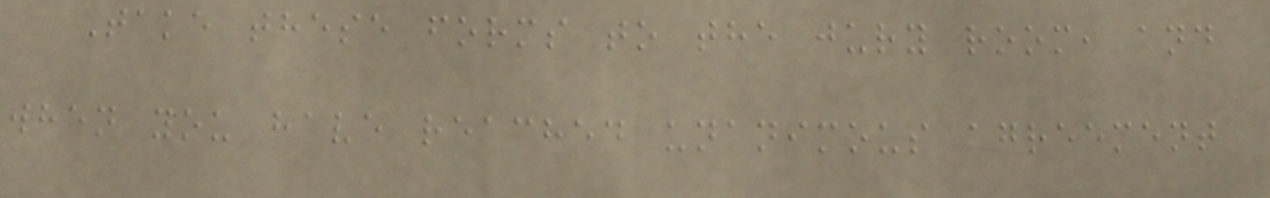Take these forms to the jury room, and
when you have reached unanimous agreement
